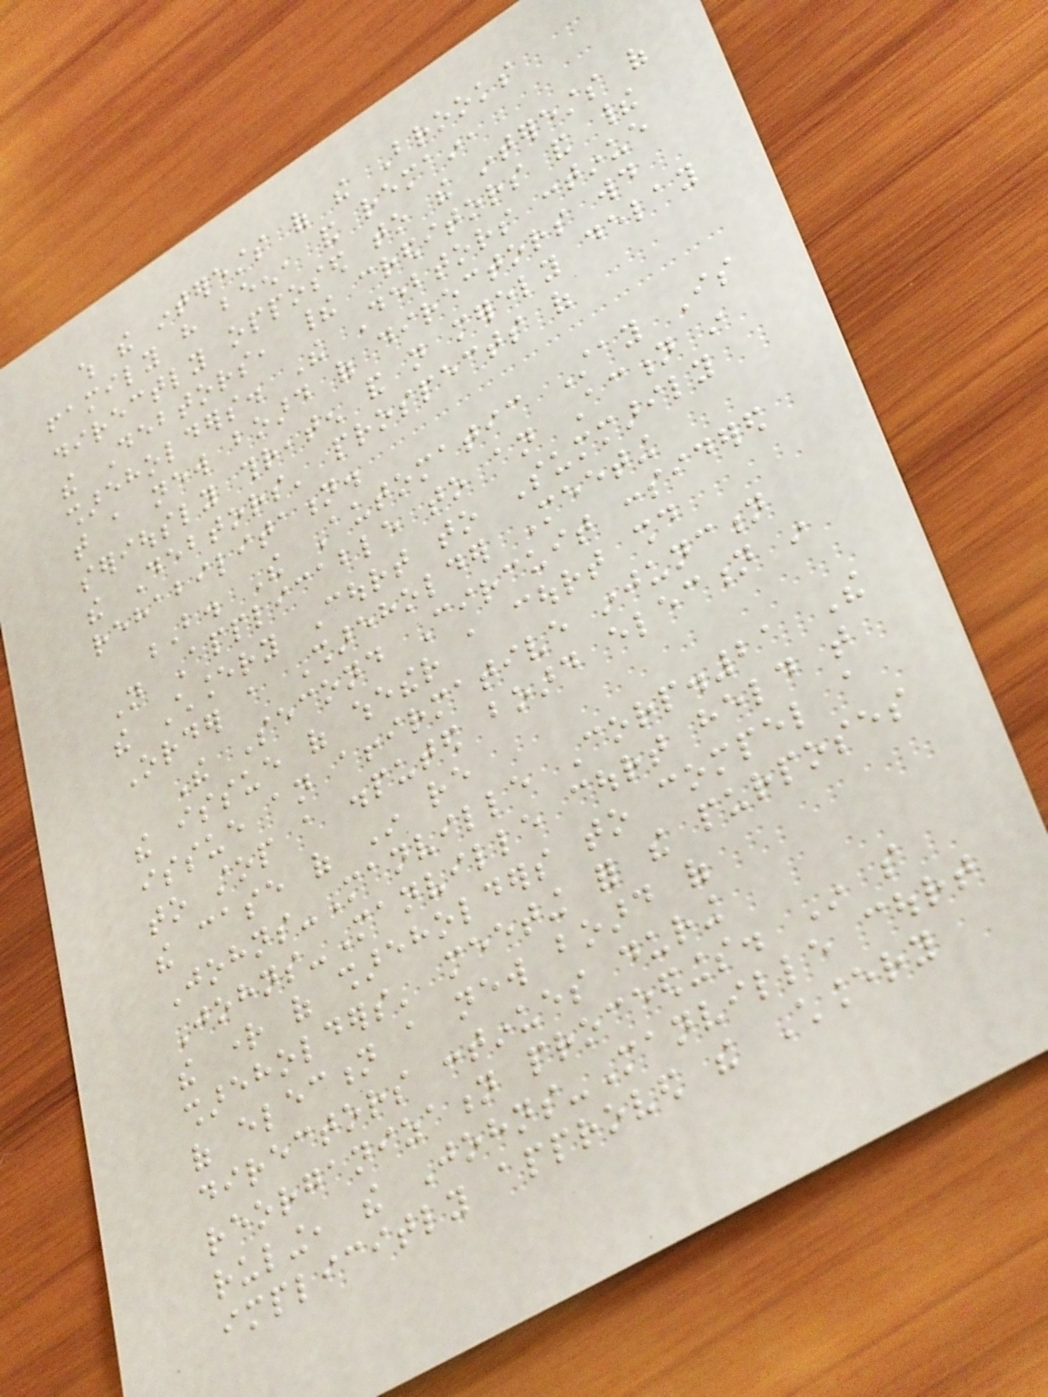which the interests of the Brooks
family have been, and remain,
directly opposed to the interests of
the Debtors, their creditors and their
shareholders. The Debtors continue
that a new board of directors would
seriously threaten and not merely delay
the Debtors' prospects of
rehabilitation.
B. The Automatic Stay Is
Not Applicable to an Action in
the Chancery Court to Summarily
Order a Shareholder Meeting
The Second Circuit considered
the issue of whether a court should
issue an affirmative injunction
to stop a disputed board election in
the case of In re
Johns-Manville Corp.21 The
Johns-Manville court held that
the right of shareholders to compel a
shareholders' meeting for the purposes
of election a new board of
directors continues during
reorganization proceedings. In so
ruling, the Johns-Manville court
implicitly approved the Chancery
